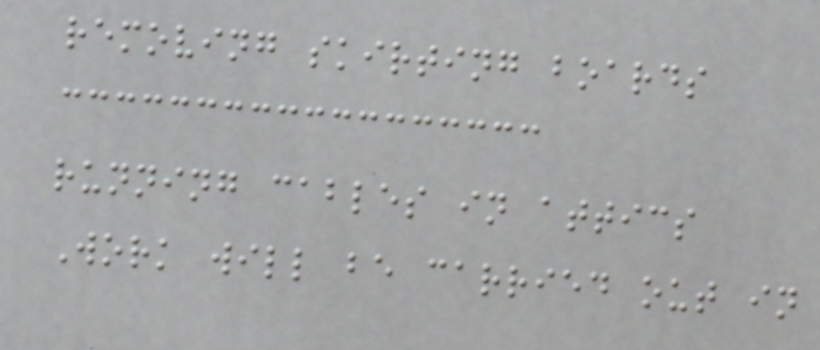removing skirting boards
running cables in attics
Work will be carried out in
